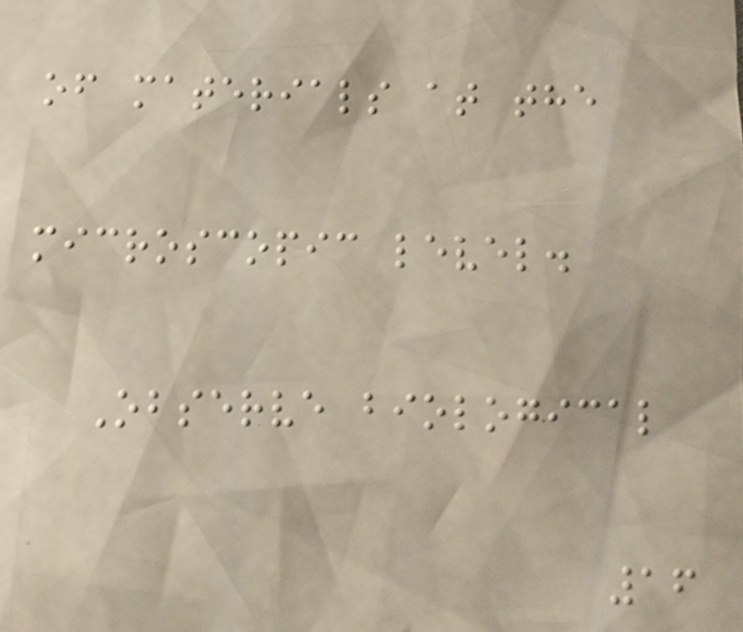of materials at the
microscopic level.
Observe biological
16
